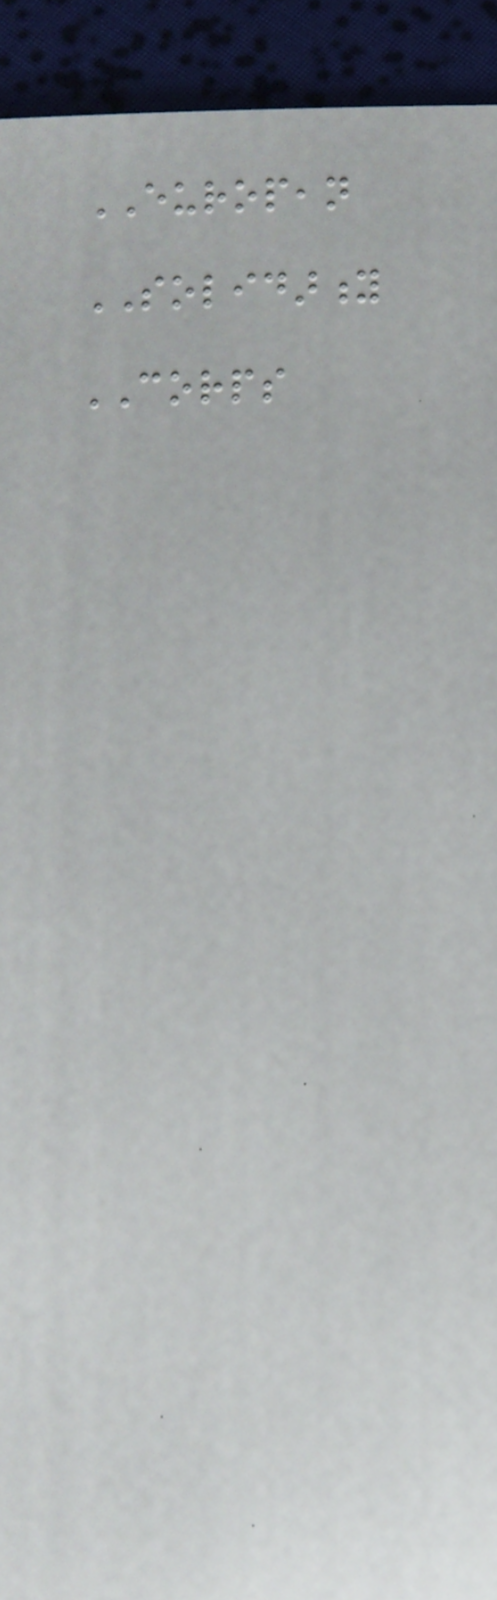EUROPEAN
SOLIDARITY
CORPS
